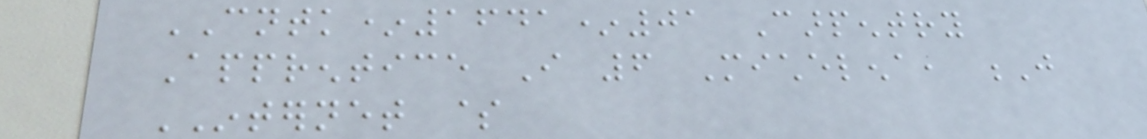CNTK*1641*01 Carpentry
Apprentice I 6 Michelena, J
INTERNET $
